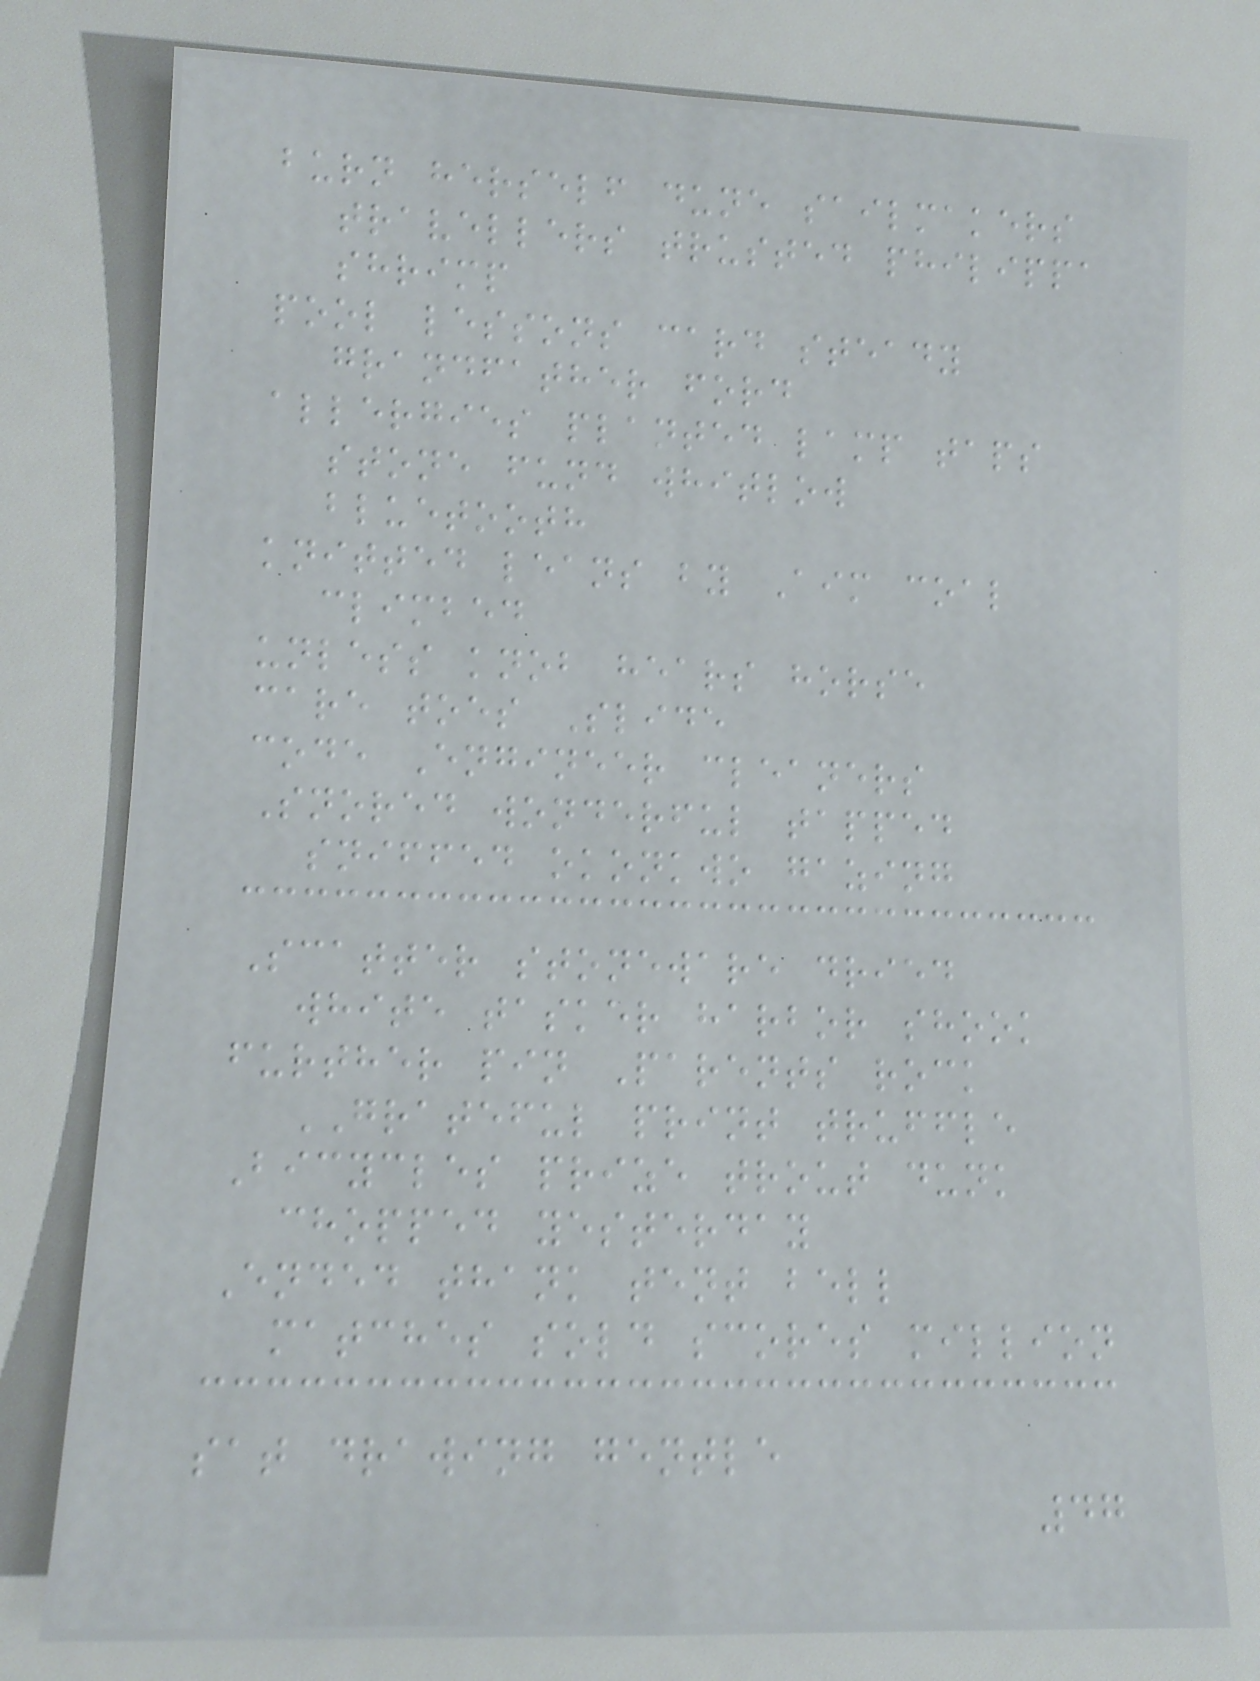burn herself dune sailmakers
travellers trusted philippa
shrimp
pool lessons card steady
grandfather ford
allergies planted lamp taps
stone fund whitlow
bluetooth
knitted leans by Aim coal
climbed
unless knob hears horse
care toes Slide
code Engineer cleaners
Snored wonderful tapped
sniffed okonkwo gazing
Scatter stoneware dried
white tasker harbor shook
further pin Parents rock
GRATEFUL print truffle
Bicycles prize trout dunk
chopped yesterday
Ended thank tent bell
matches sold scores million
sat drawing gentle
47
